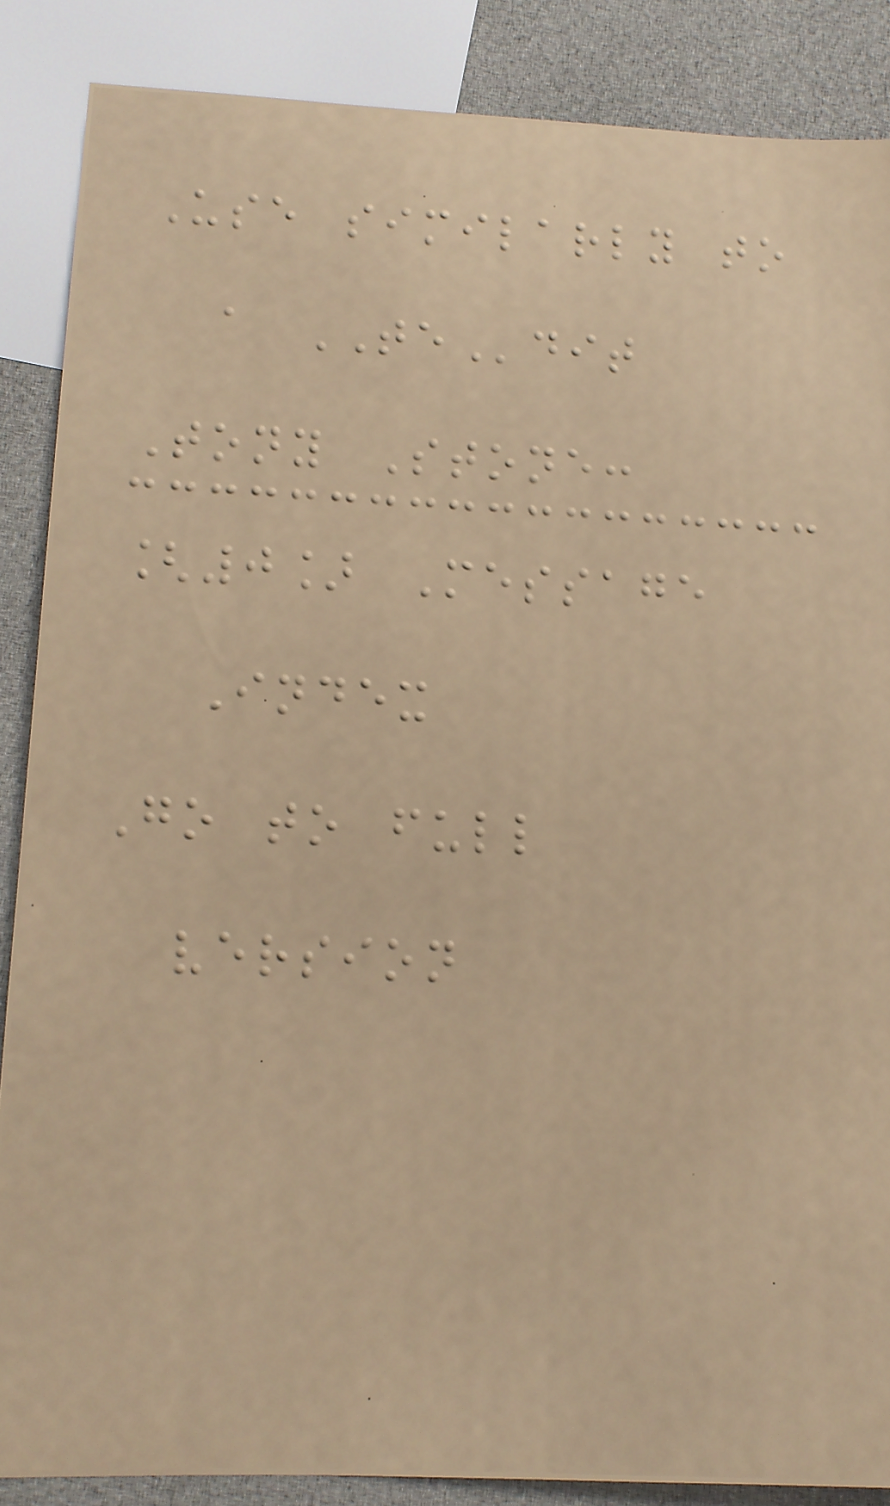Use similarly to
a TEdit
Tony Stone:
[0] Message
Index
Go to full
version
